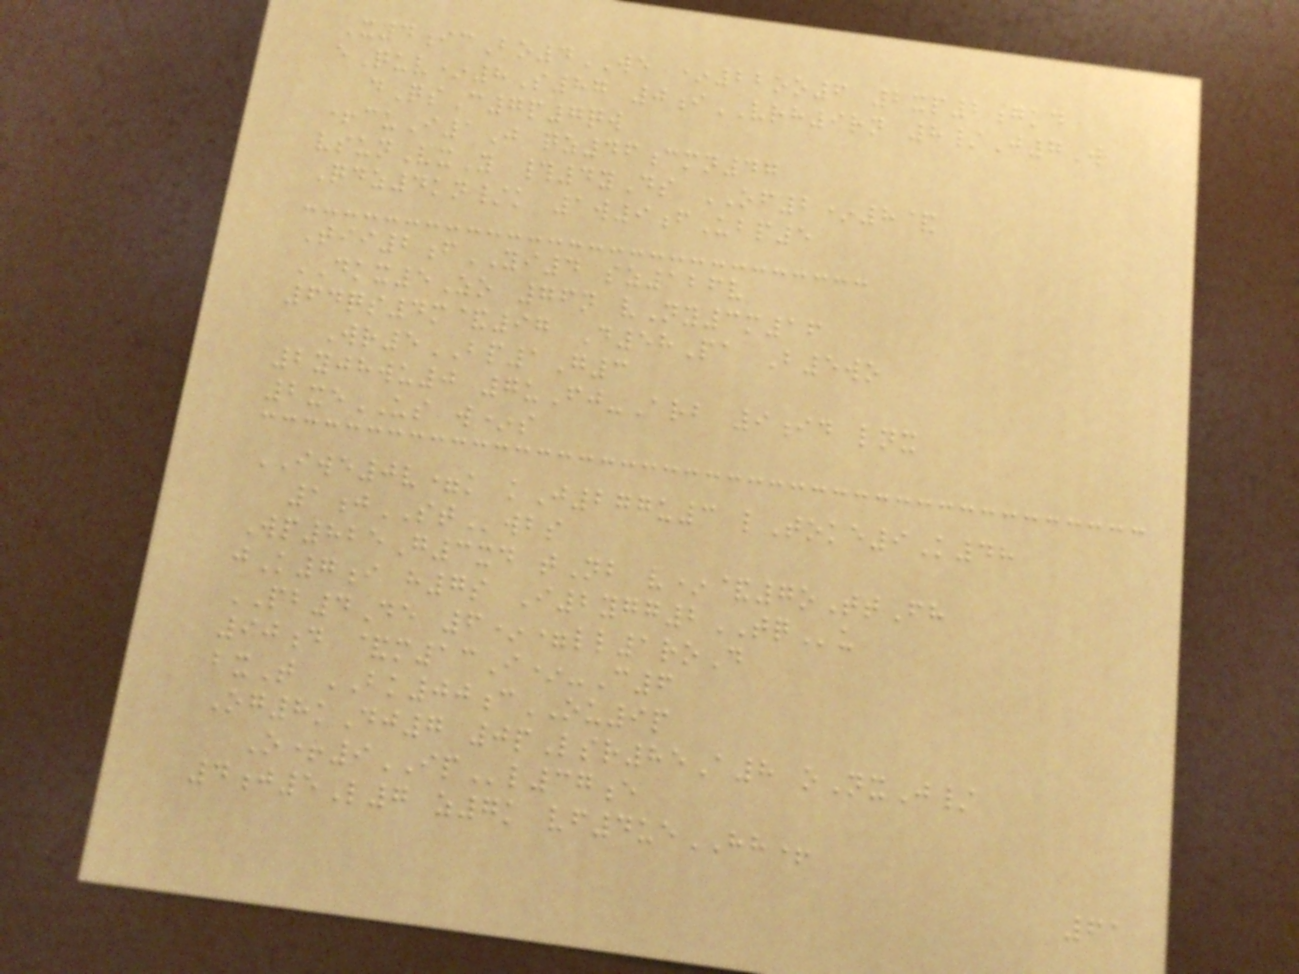X4icBo4WE *22oo6 2xp2gkd
eQuv*8S87 0iVRH9rn 8/J7W
dQsC7p7qw
+cuI1J qz46cmn47
vsunVxY #4yDs OF2*8&
Qdz4kn/k 1w9fUbp5
Tii2fYI4 sz126v
DKX5Zo 76n vNy3m16
64qs4m&97 D58Pa B5wo
Wr5BP1G3
2yjhwu0 7uFj-Arb 9id lnx
2xeUS w*s
IWE0v=k kJ277u3 lToke9K48
1jSTwbs
Wp825G3xd tNb v*&7oTtFh
jK7i h7s I2ygg2TQu
PB4De 6*=ll1roD
90d &m13I*-C6
bxT BK00cOU9p
Og8kDj7 0pLsr85A8 oNxJ/
O+9IPl37e
4j5L7 z7k vf4ueHH+
61
